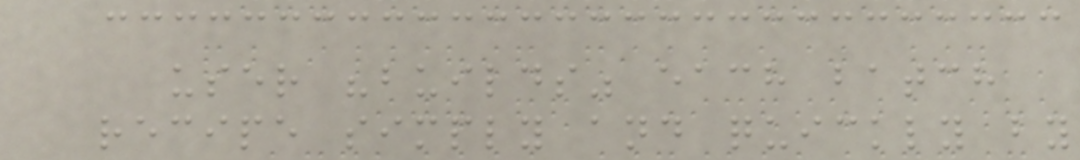user "builds" each batch
recipe simply and quickly by
